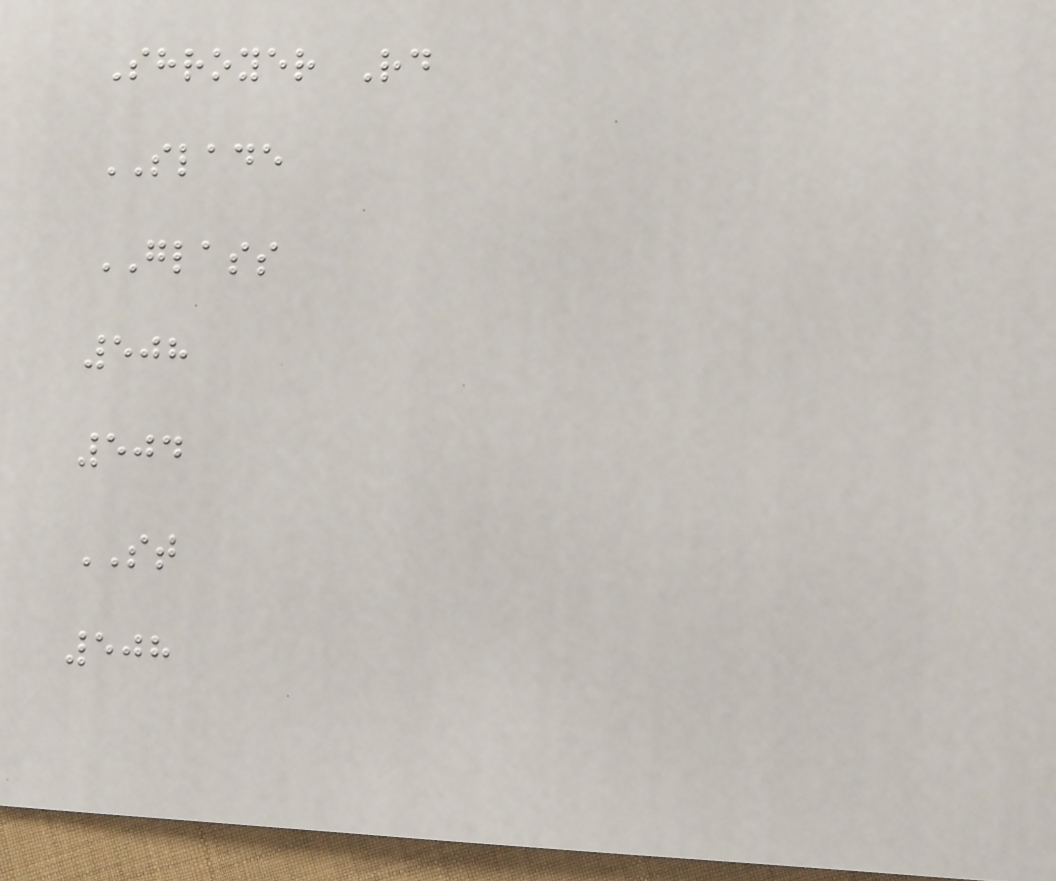Shroyer Rd
SLADE
GLASS
508
504
ST
508
